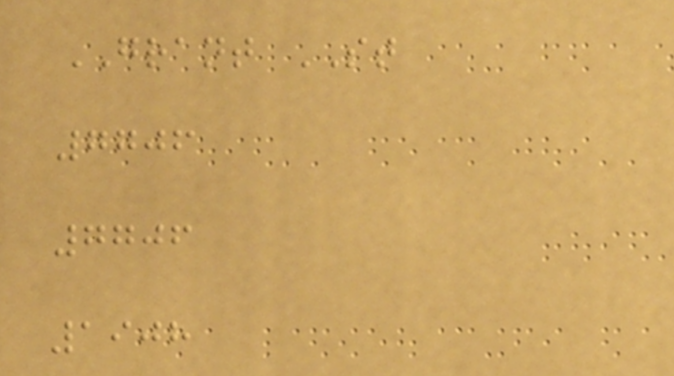GRANT ST
7706
7706
1908
